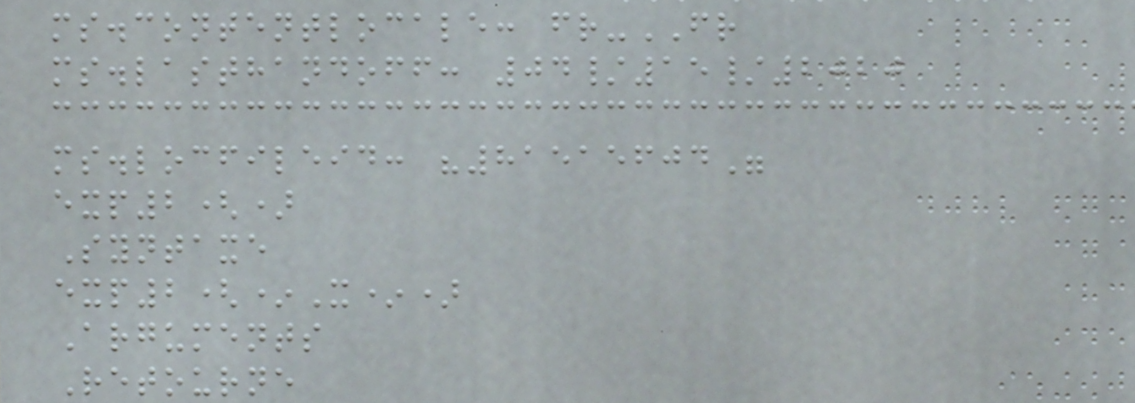ms.contentlocale: fr-FR
ms.lasthandoff: 04/15/2020
ms.locfileid: "81515604"
exp2()
Syntaxe
exp2(*X*)
Arguments
Retourne
